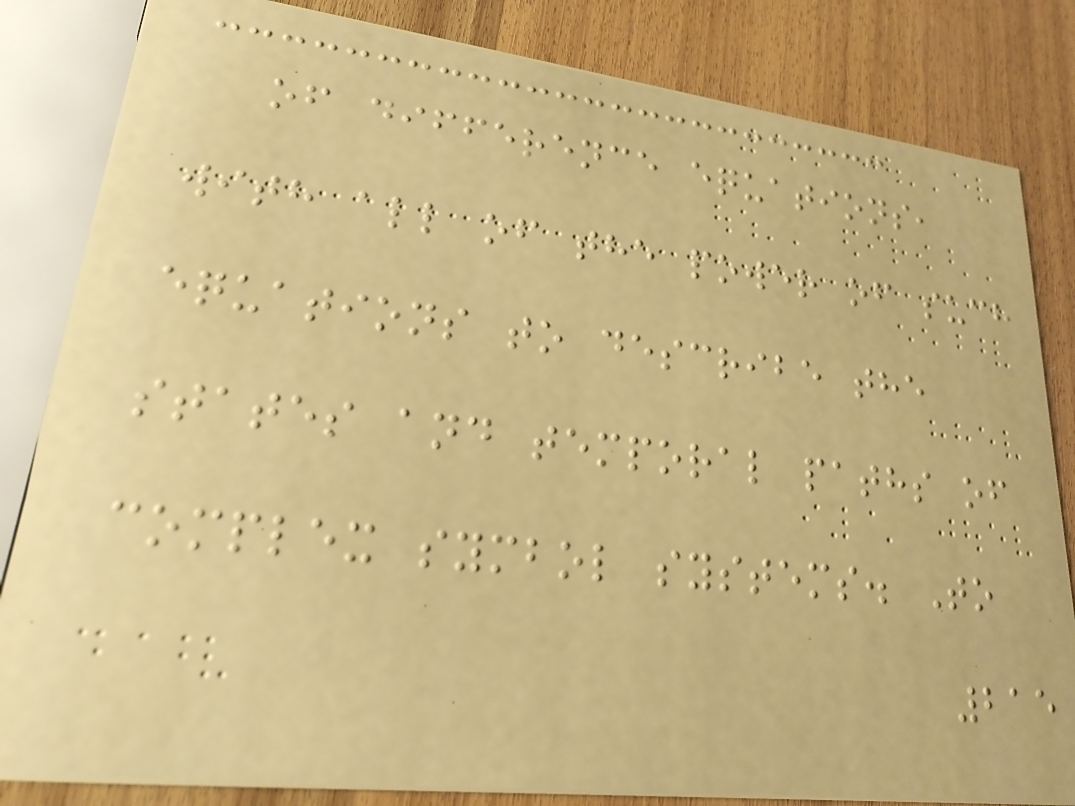of difference equations,
with all of the power of such
equations to describe the
states and temporal paths of
complex symbol systems. To
215
